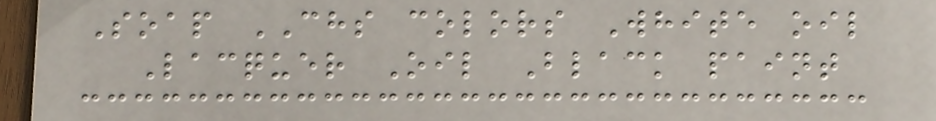Soap CHS colors White oil
Lacquer Oil Black paint
